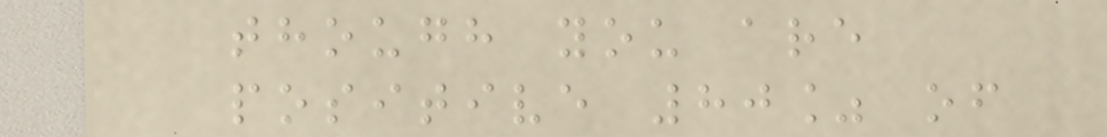though you are
positive 80% of
